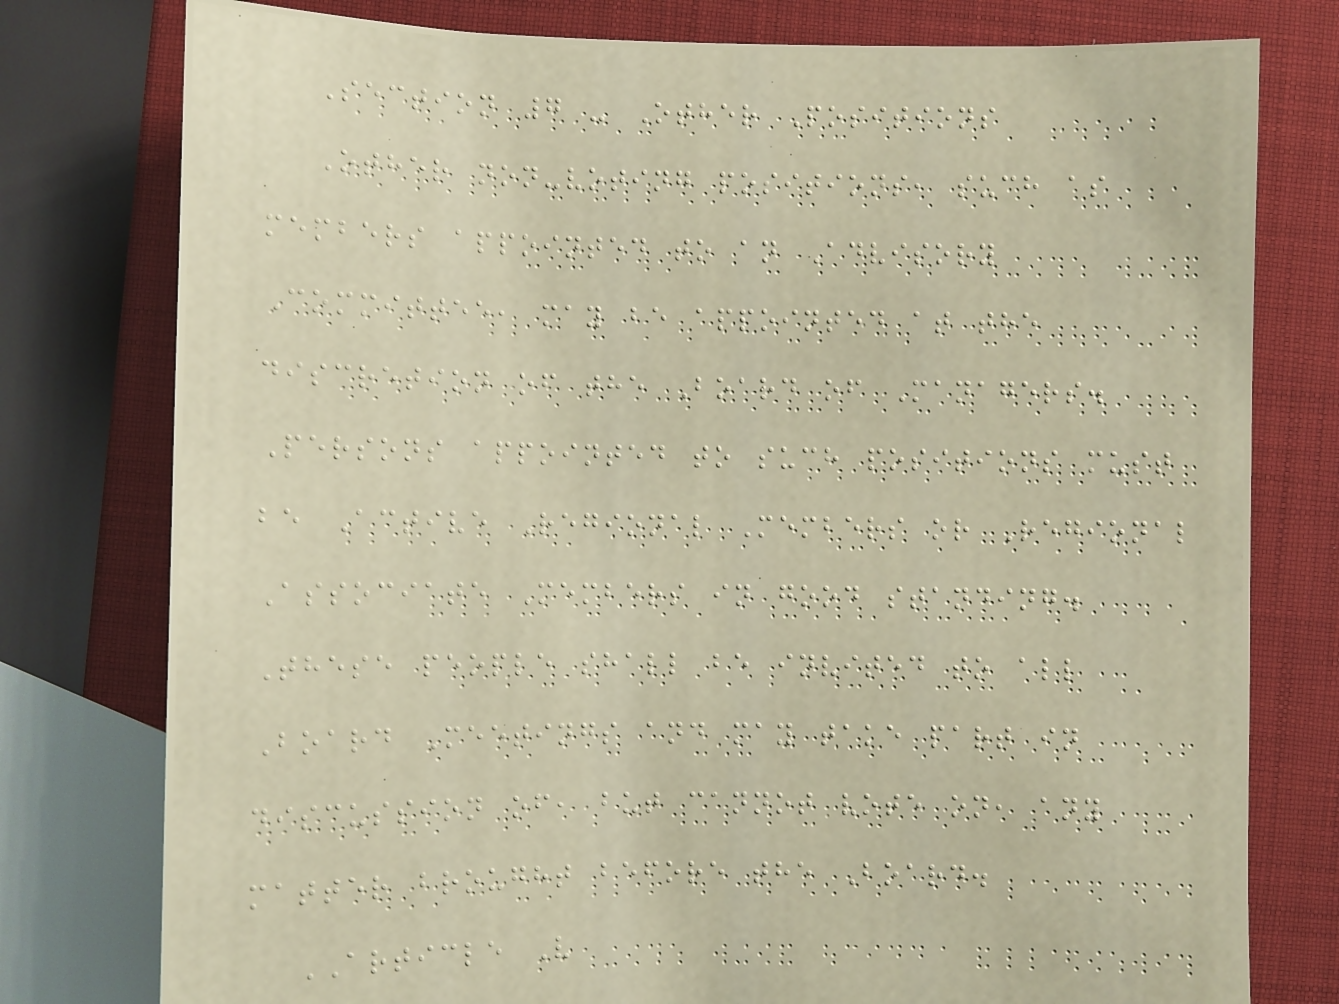Section 7 - Other Positions
Other non-voting positions, such as
members appointed to an Advisory
Committee, may be appointed at the
discretion of the Board of Managers.
Persons appointed to such positions must
be Active Regional Members or Regional
Associate Members in good standing.
These people shall be invited to all
Board Meetings and may take part in
discussion of, but cannot vote on, any
matter brought before the Board.
ARTICLE V
